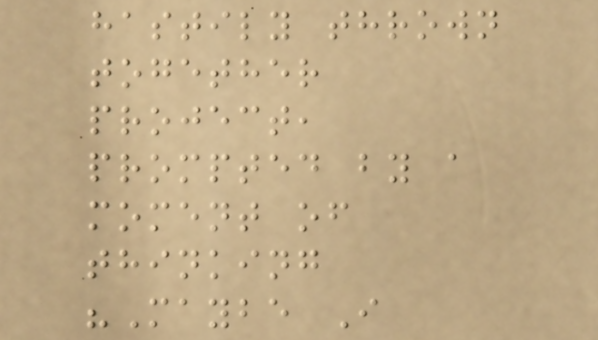hastily thrown
together
project,
prompted by a
moment of
thinking
"Maybe I
